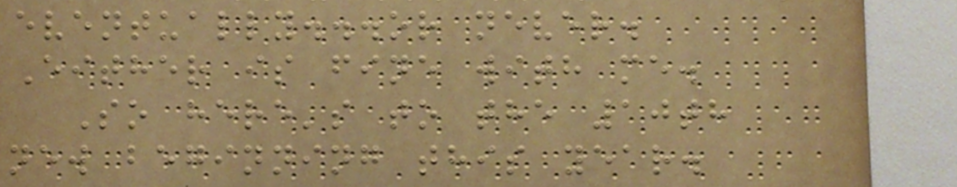eventually...or never.
Either is fine with me.
So here's to the 10th
new beginning this year.
